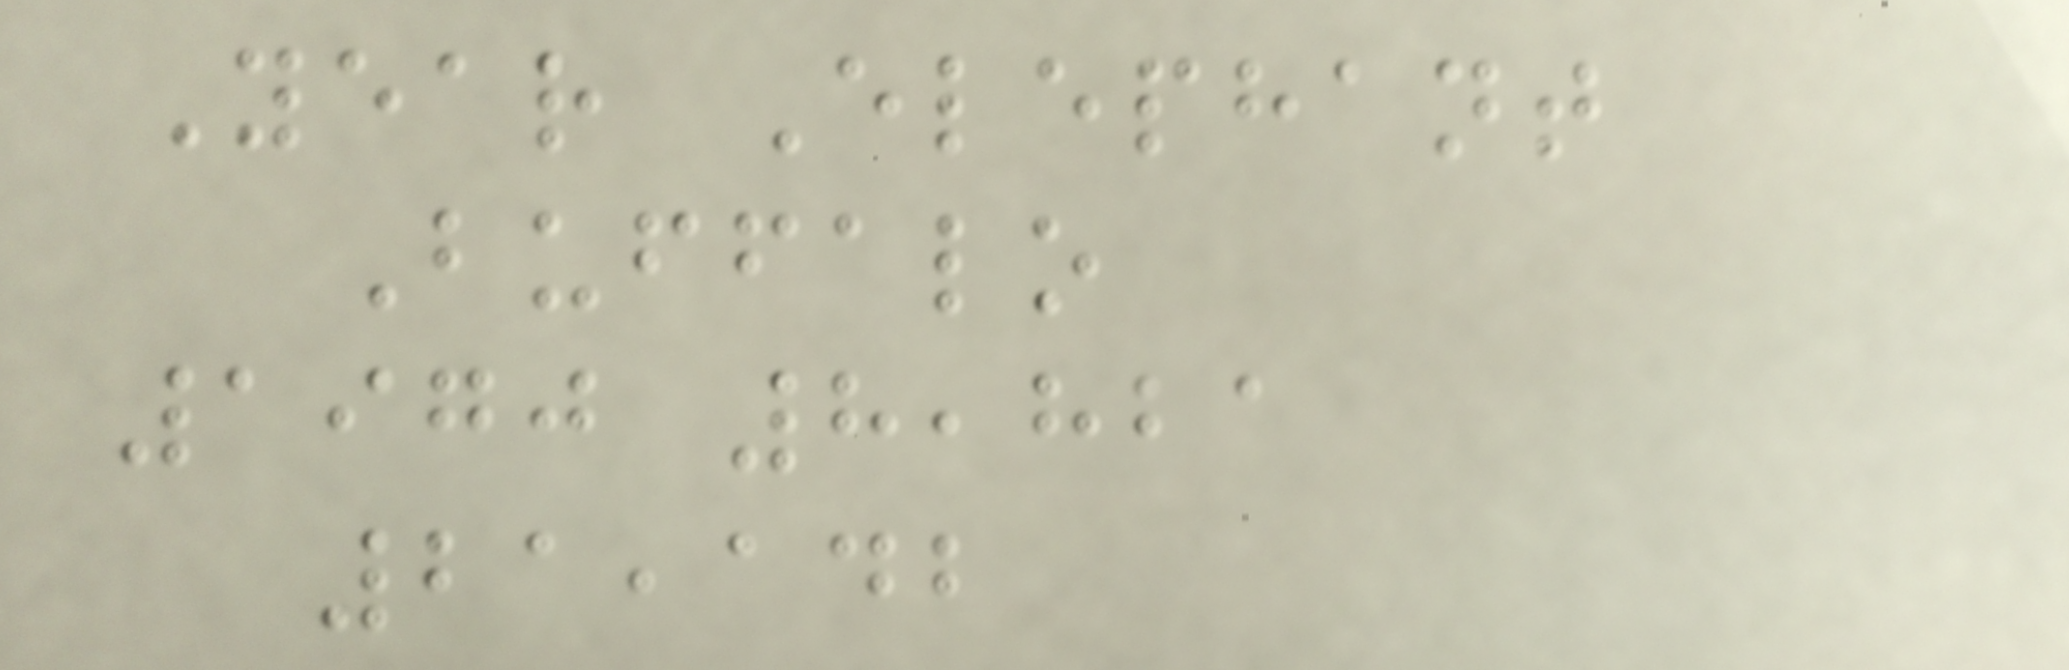Year Elephant
Buffalo
1970 8,821
21,142
